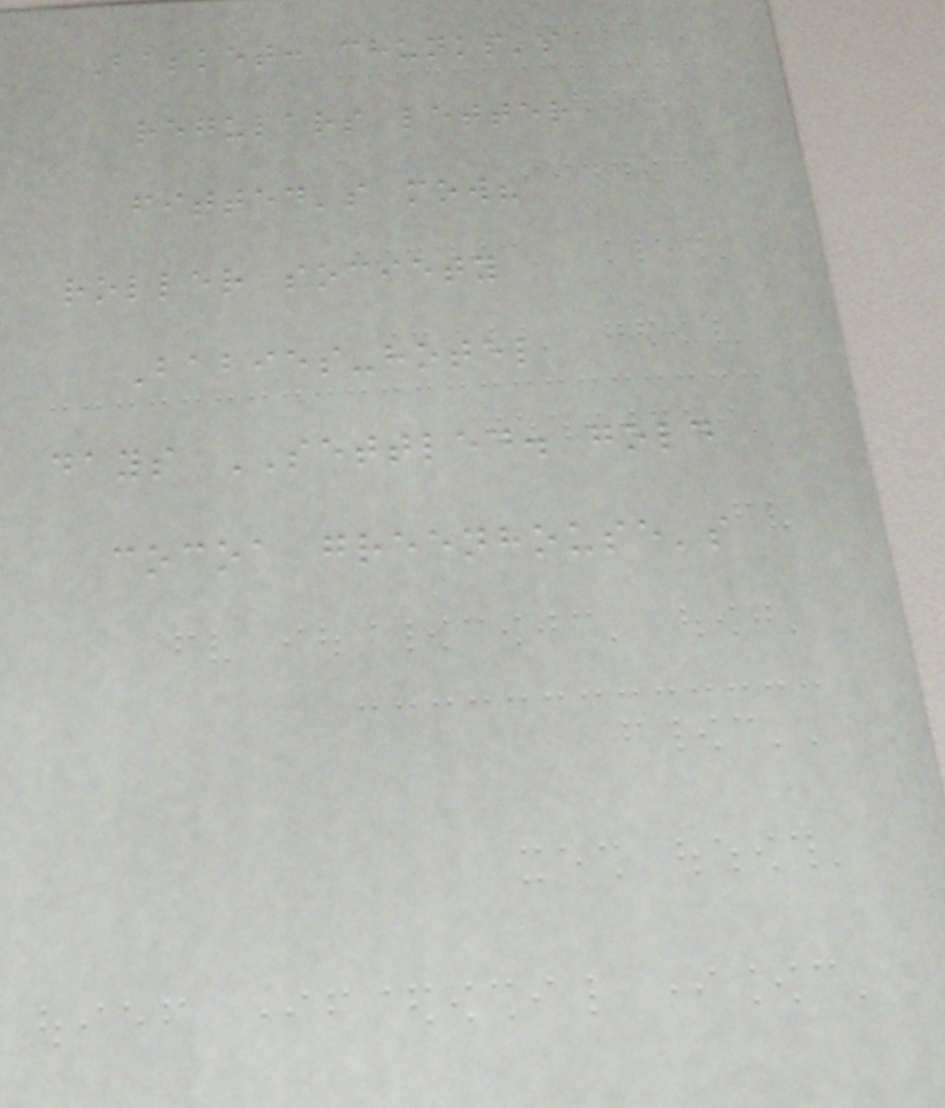Basket: chunks's
regulars letter
fitted's mow?
roller society
Babies-hotel
days SETTLED. gold
cocoa greenhouse's
